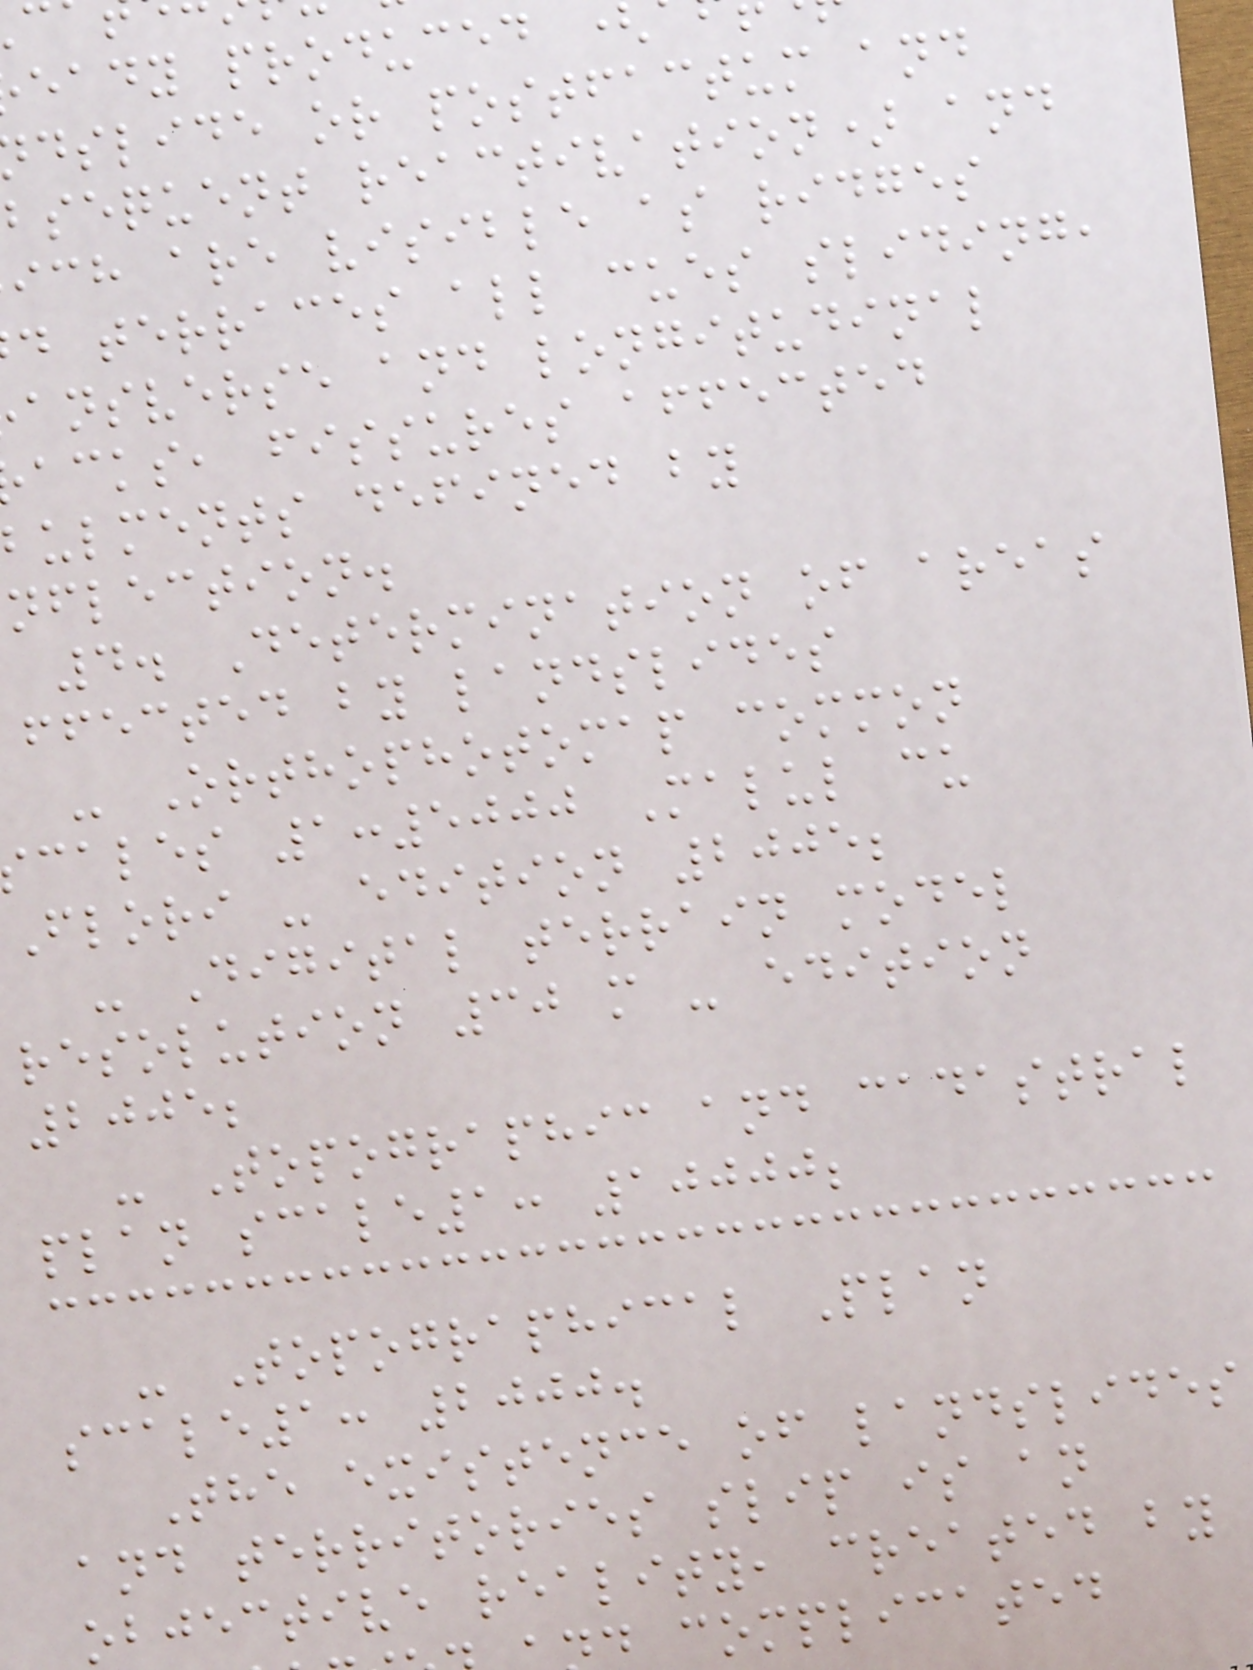eady produced
dslide or postfactum and
bsequent reactivation) and
ich are visible as ridges
d terraces all cues sliding,
ansverse and longitudinal
acks, fissures affected
bulments defined by
nflection.
4. Determination of areas
ffected by landslides
- Orthophotomap common
cales 1:5000 Malul cu
Flori - edition 2005;
- Digital terrain model
resolution 30 m - edition
2005;
- Topographic and cadastral
plan scale1: 10000;
- Topographical Plan
scale1: 2000.
The existence of landslides
and territories slip is an
objective reality, created by
complicated
